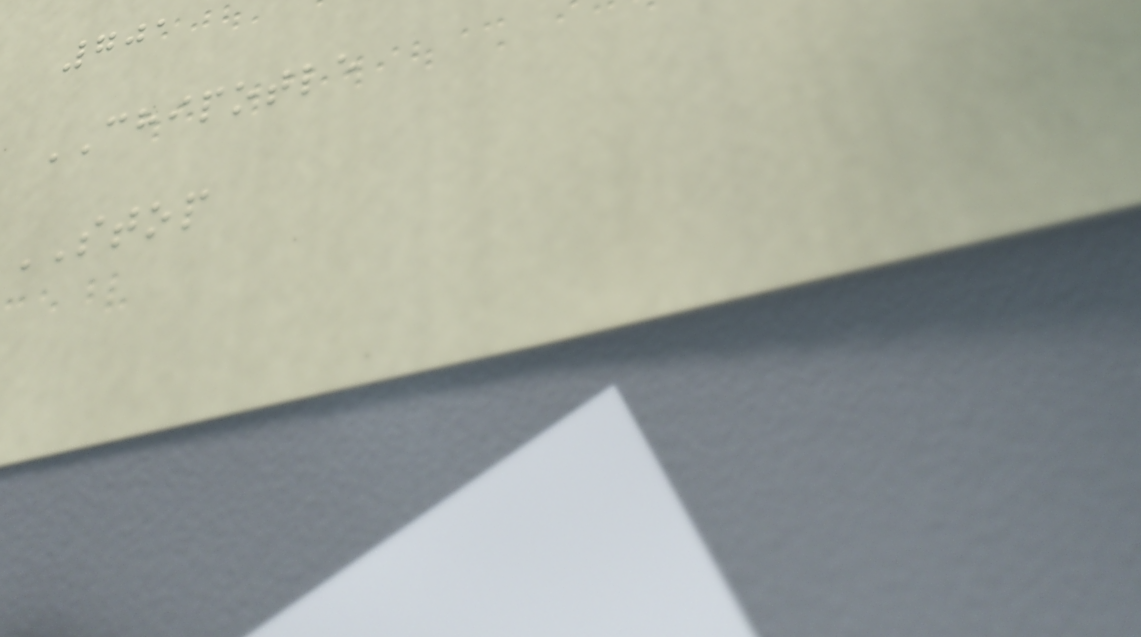701
CHIPOTLE
STOP
